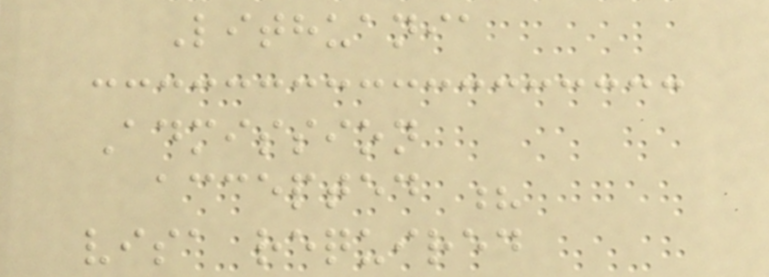Lithuania
Admission
accepted ?
visa required
